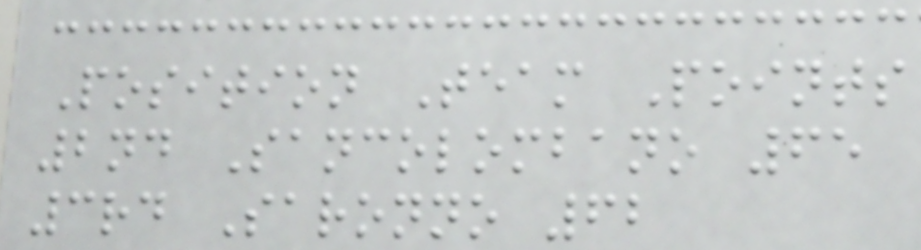Position Team Points
2nd Sancolombano 65
3rd Saronno 62
